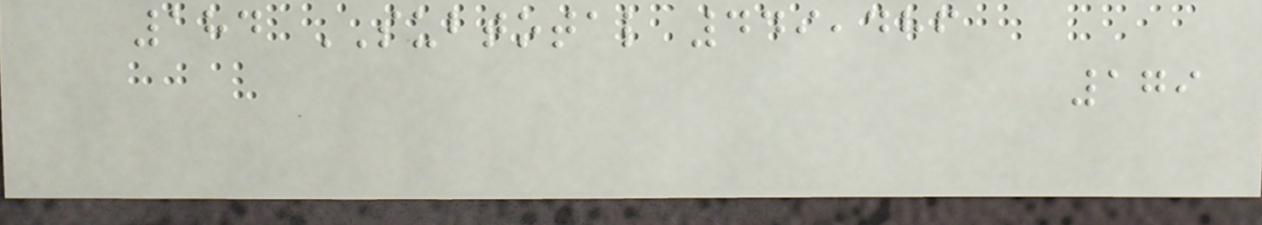184 SUBTOTAL 449,486
179
